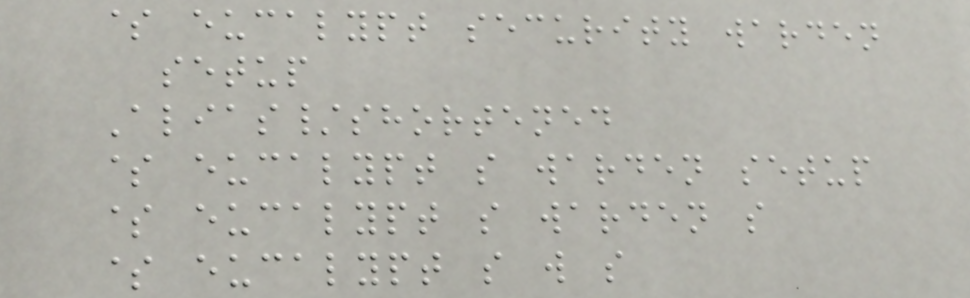$ eucalypt security warden
setup
Alias/shortened
$ eucalypt s warden setup
$ eucalypt s warden s
$ eucalypt s w s
